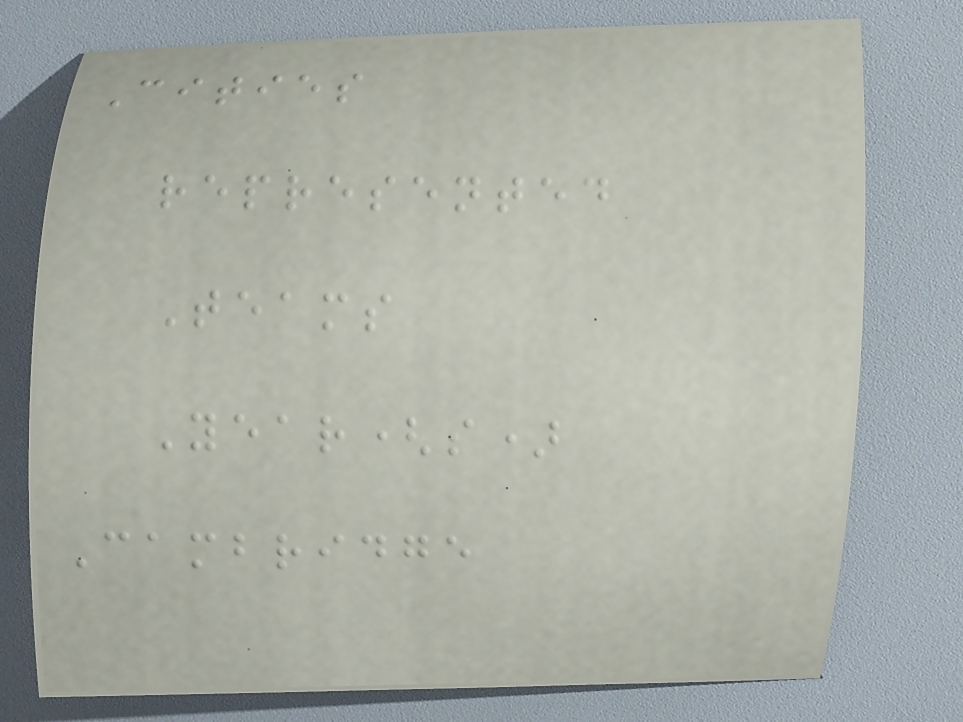Cities
represented
Teams
Year(s)
Cambridge
